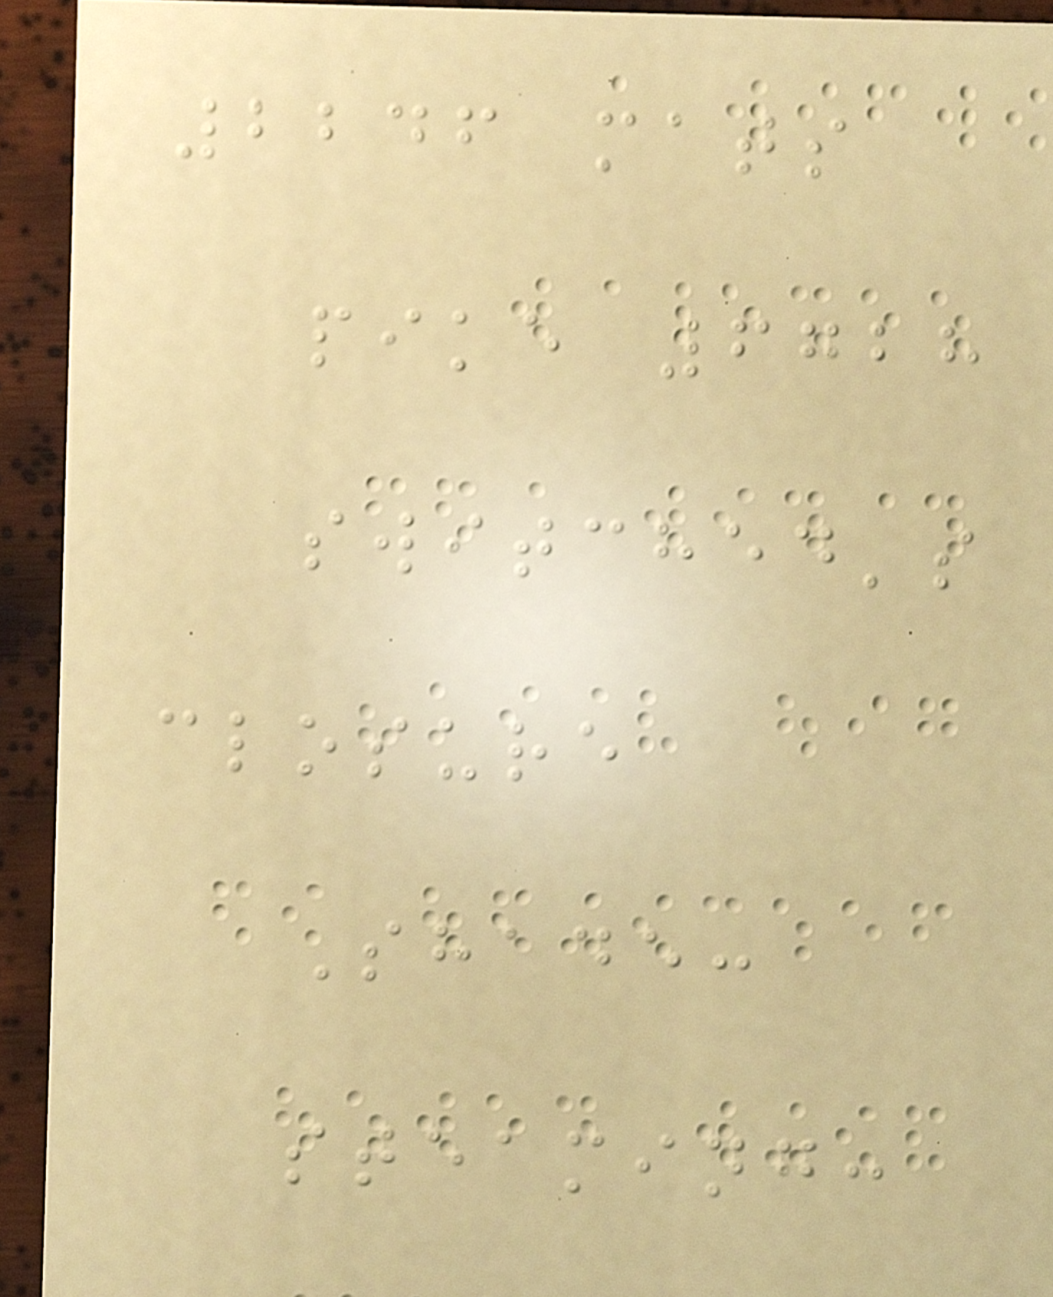2246 mats
pike 6728
switched's
closure
Shade:
steaming:
